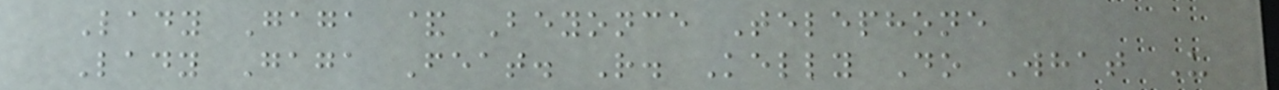Lady Gaga & Beyonce Telephone
Lady Gaga Feat. R. Kelly Do What U
